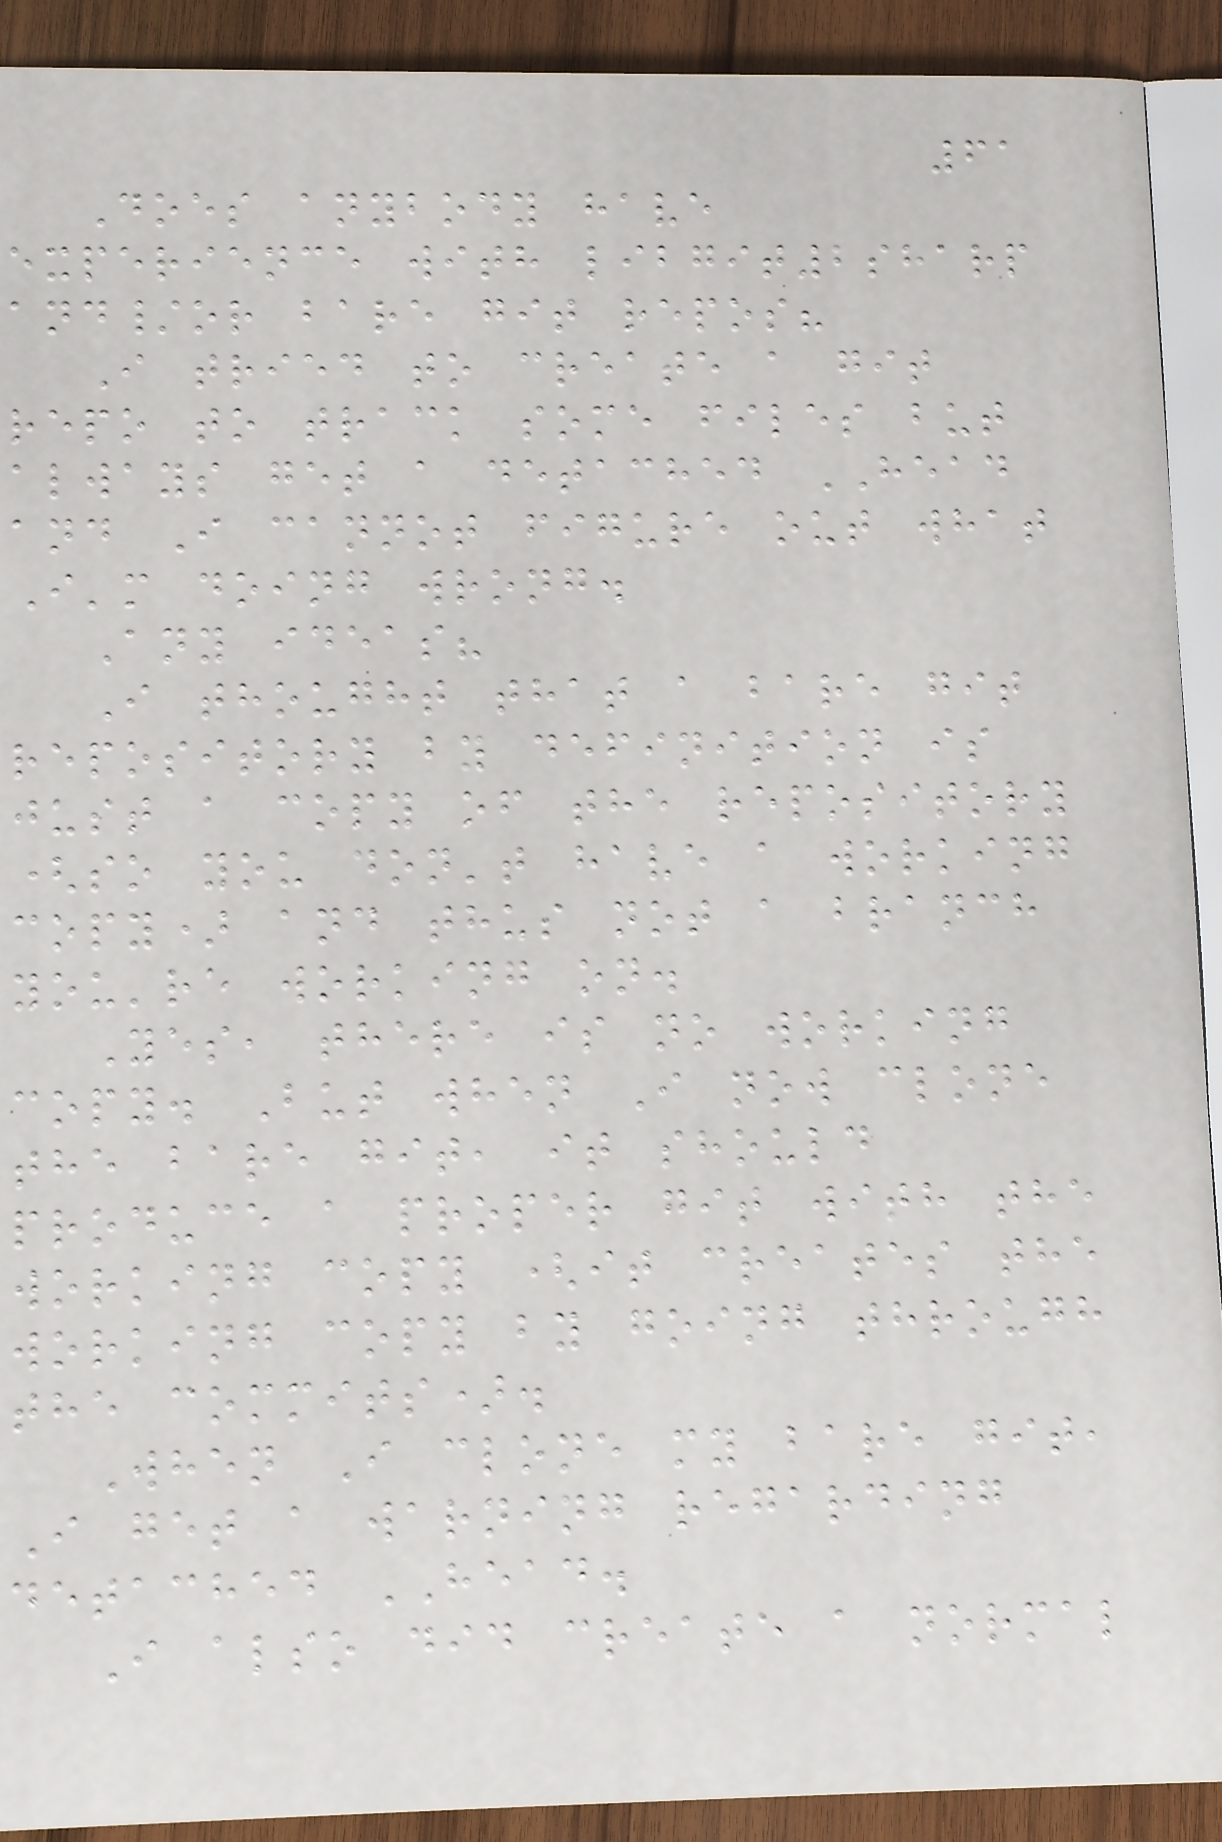61
Does anybody have
experience with libgit2sharp
and/or bare git repos?
I tried to create a git
repo to track some files but
always get a detached HEAD
and I cannot figure out what
I'm doing wrong.
Any ideas?
I thought that a bare git
repository by definition is
just a copy of the repository
(so you don't have a working
copy) and thus not a branch
you're working on.
Yes, there is no working
copy. But when I now clone
the bare git, it should
produce a proper git with the
working copy (it creates the
working copy by going through
the commits).
When I clone my bare git,
I get a warning regarding
detached HEAD.
I also did create a normal
